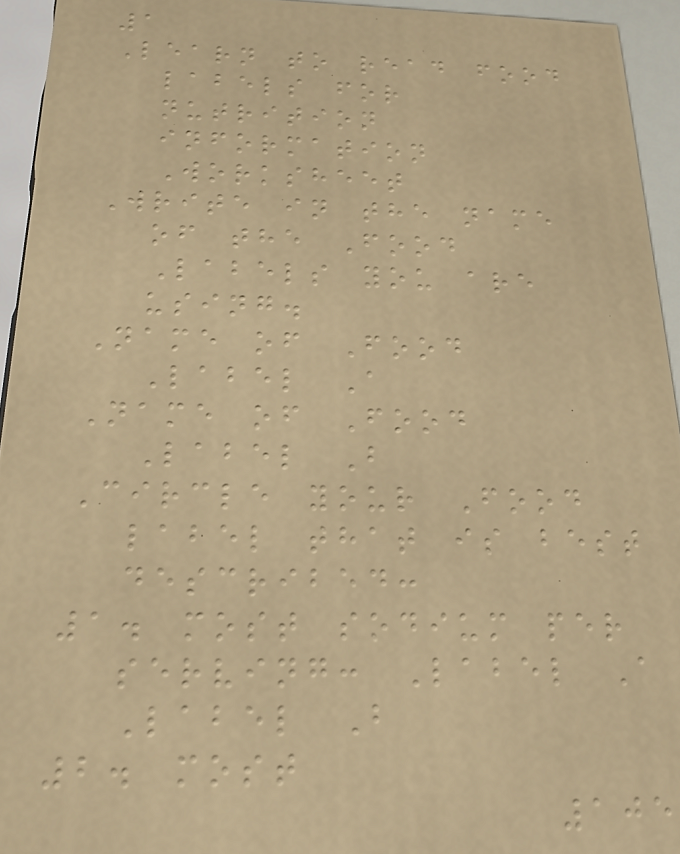1
Learn to read food
labels for
nutrition
information
Worksheet
Write in the name
of the Food
Labels you are
using.
Name of Food
Label A
Name of Food
Label B
Circle your Food
label that is best
described:
1. most sodium per
serving: Label A
Label B
2. most
105
